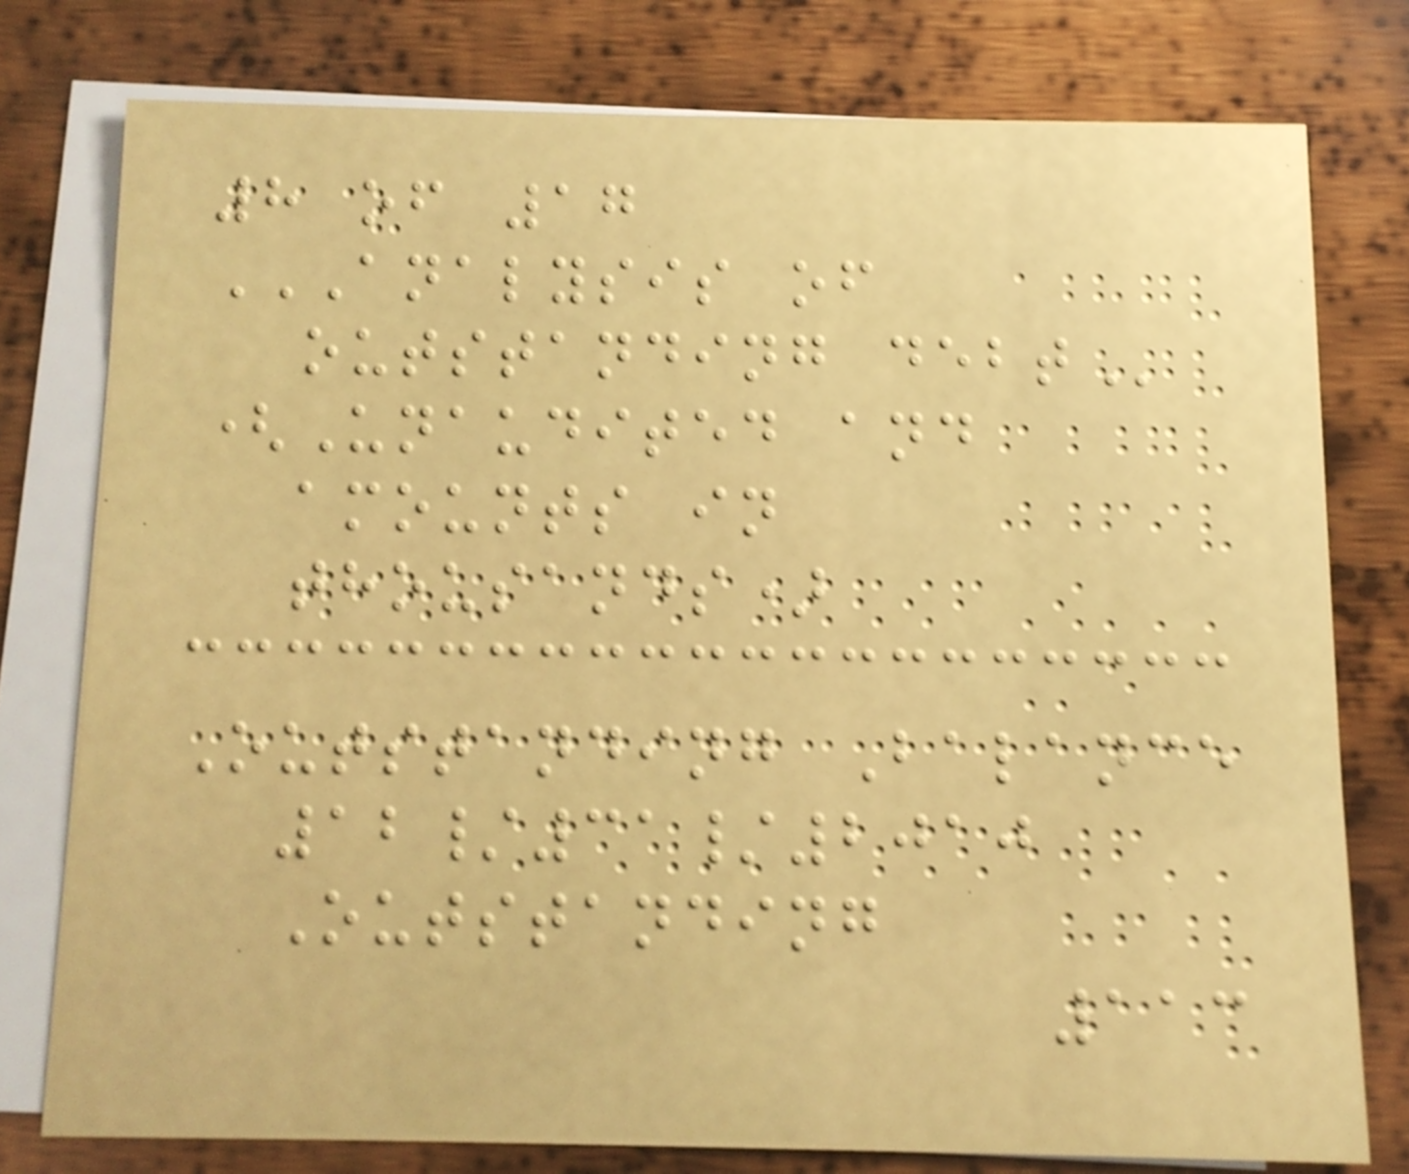8 of 17
ANALYSIS OF
OUTSTANDING DEBT
(Unaudited and
amounts in
thousands)
Outstanding Balance
12/31/2010
Outstanding
113
